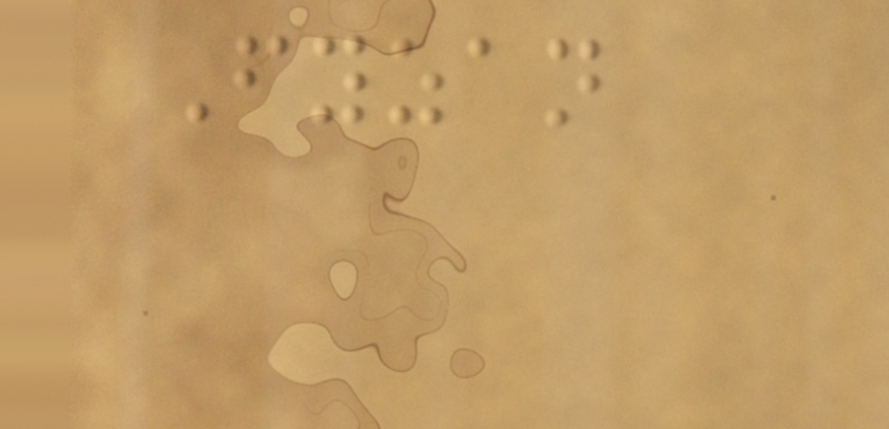Fyzan
